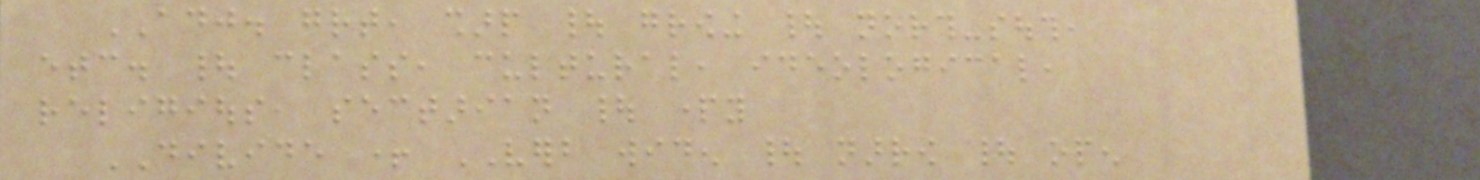ADJ. great, sharp | growing | north-south,
etc. | class, cultural, ideological,
religious, sectarian | party
DIVIDE + VERB widen | narrow | open
